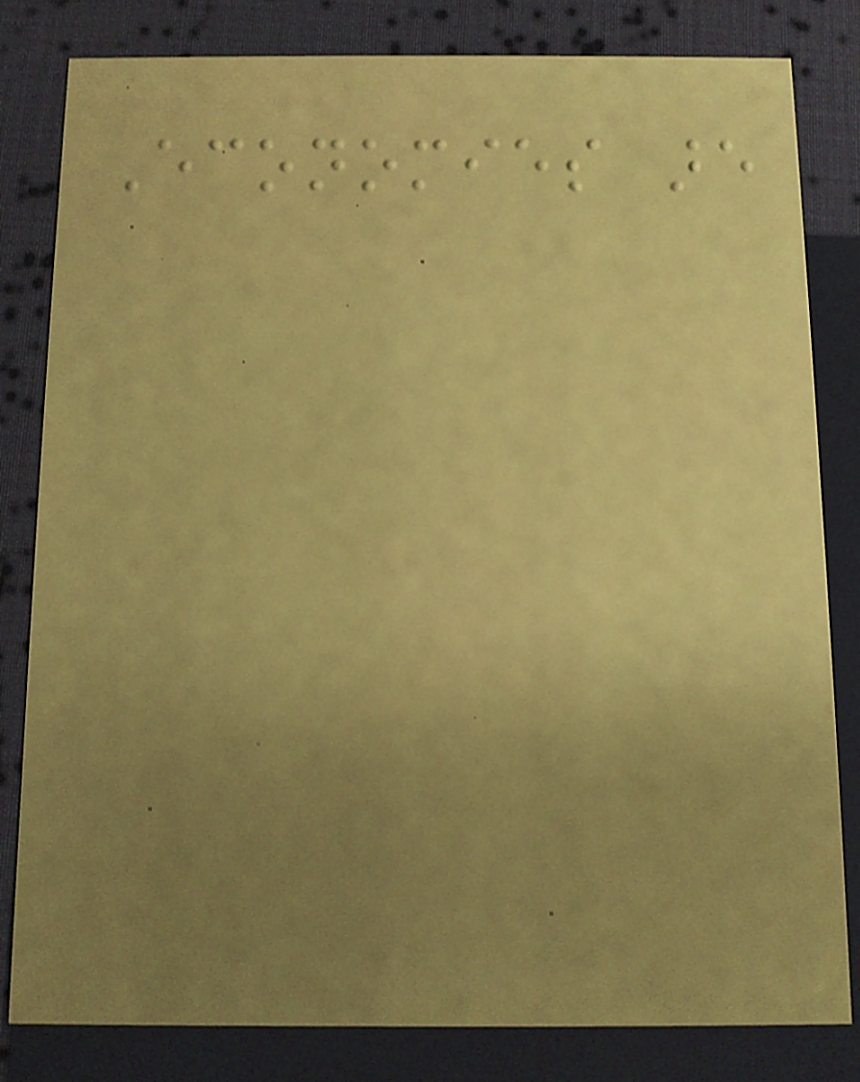Economies are
